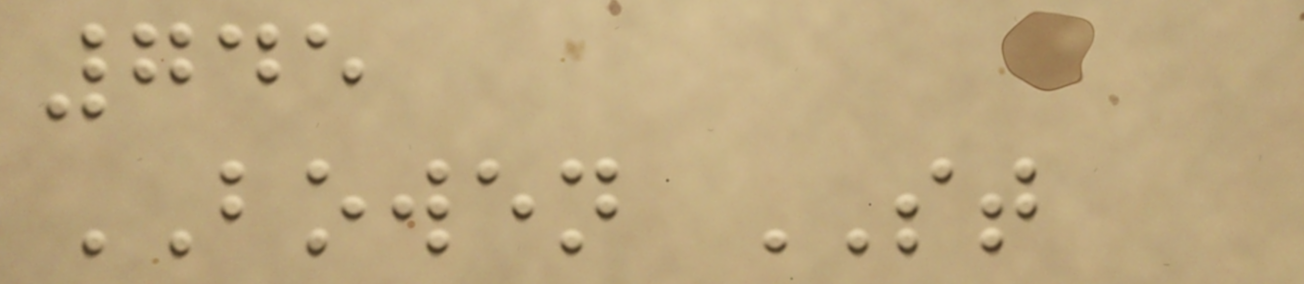745
BOWEN ST
